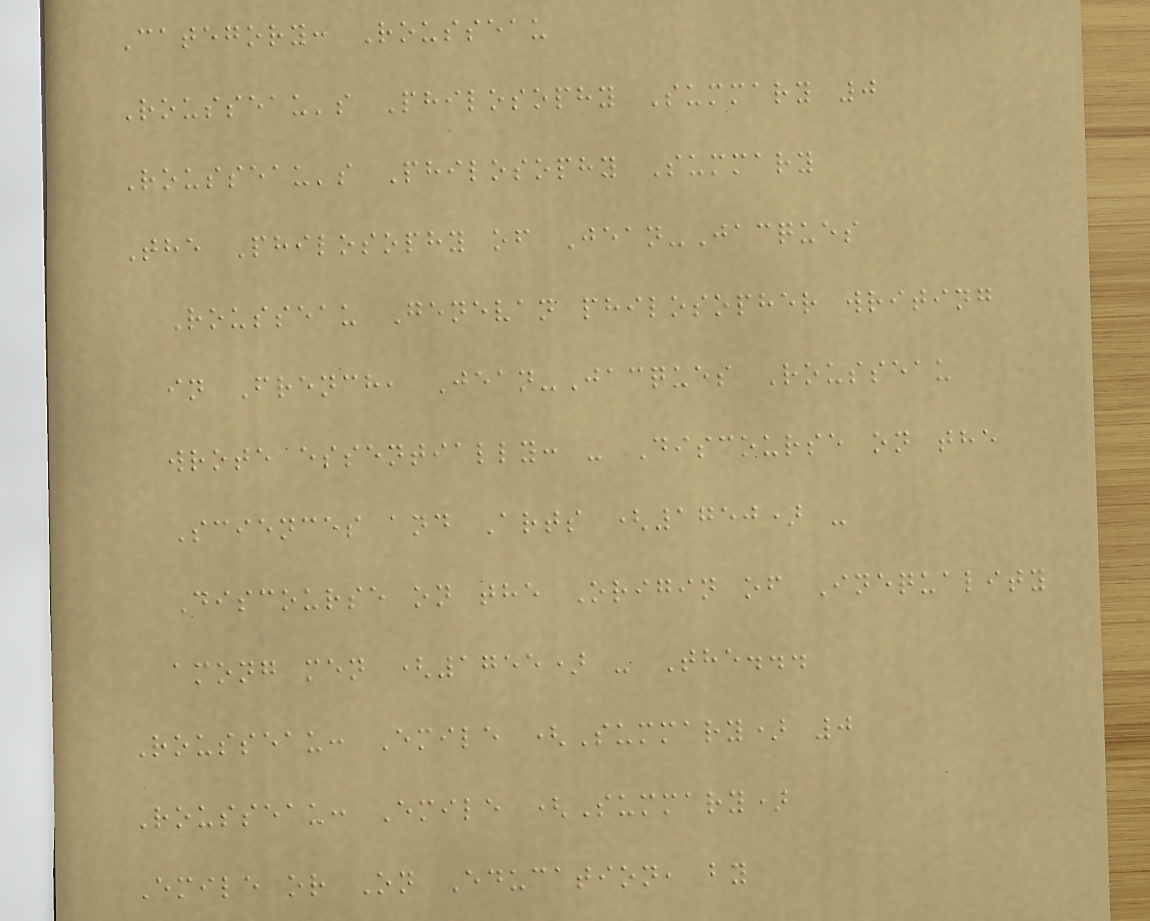Category: Rousseau
Rousseau's Philosophy Summary 0
Rousseau's Philosophy Summary
The Philosophy of Jean-Jacques
Rousseau Genevan philosopher writing
in French, Jean-Jacques Rousseau
wrote essentially: - Discourse on the
Sciences and Arts (1750) -
Discourse on the Origin of Inequality
among men (1755) - The...
Rousseau: Emile (Summary) 0
Rousseau: Emile (Summary)
Emile or On Education, by
